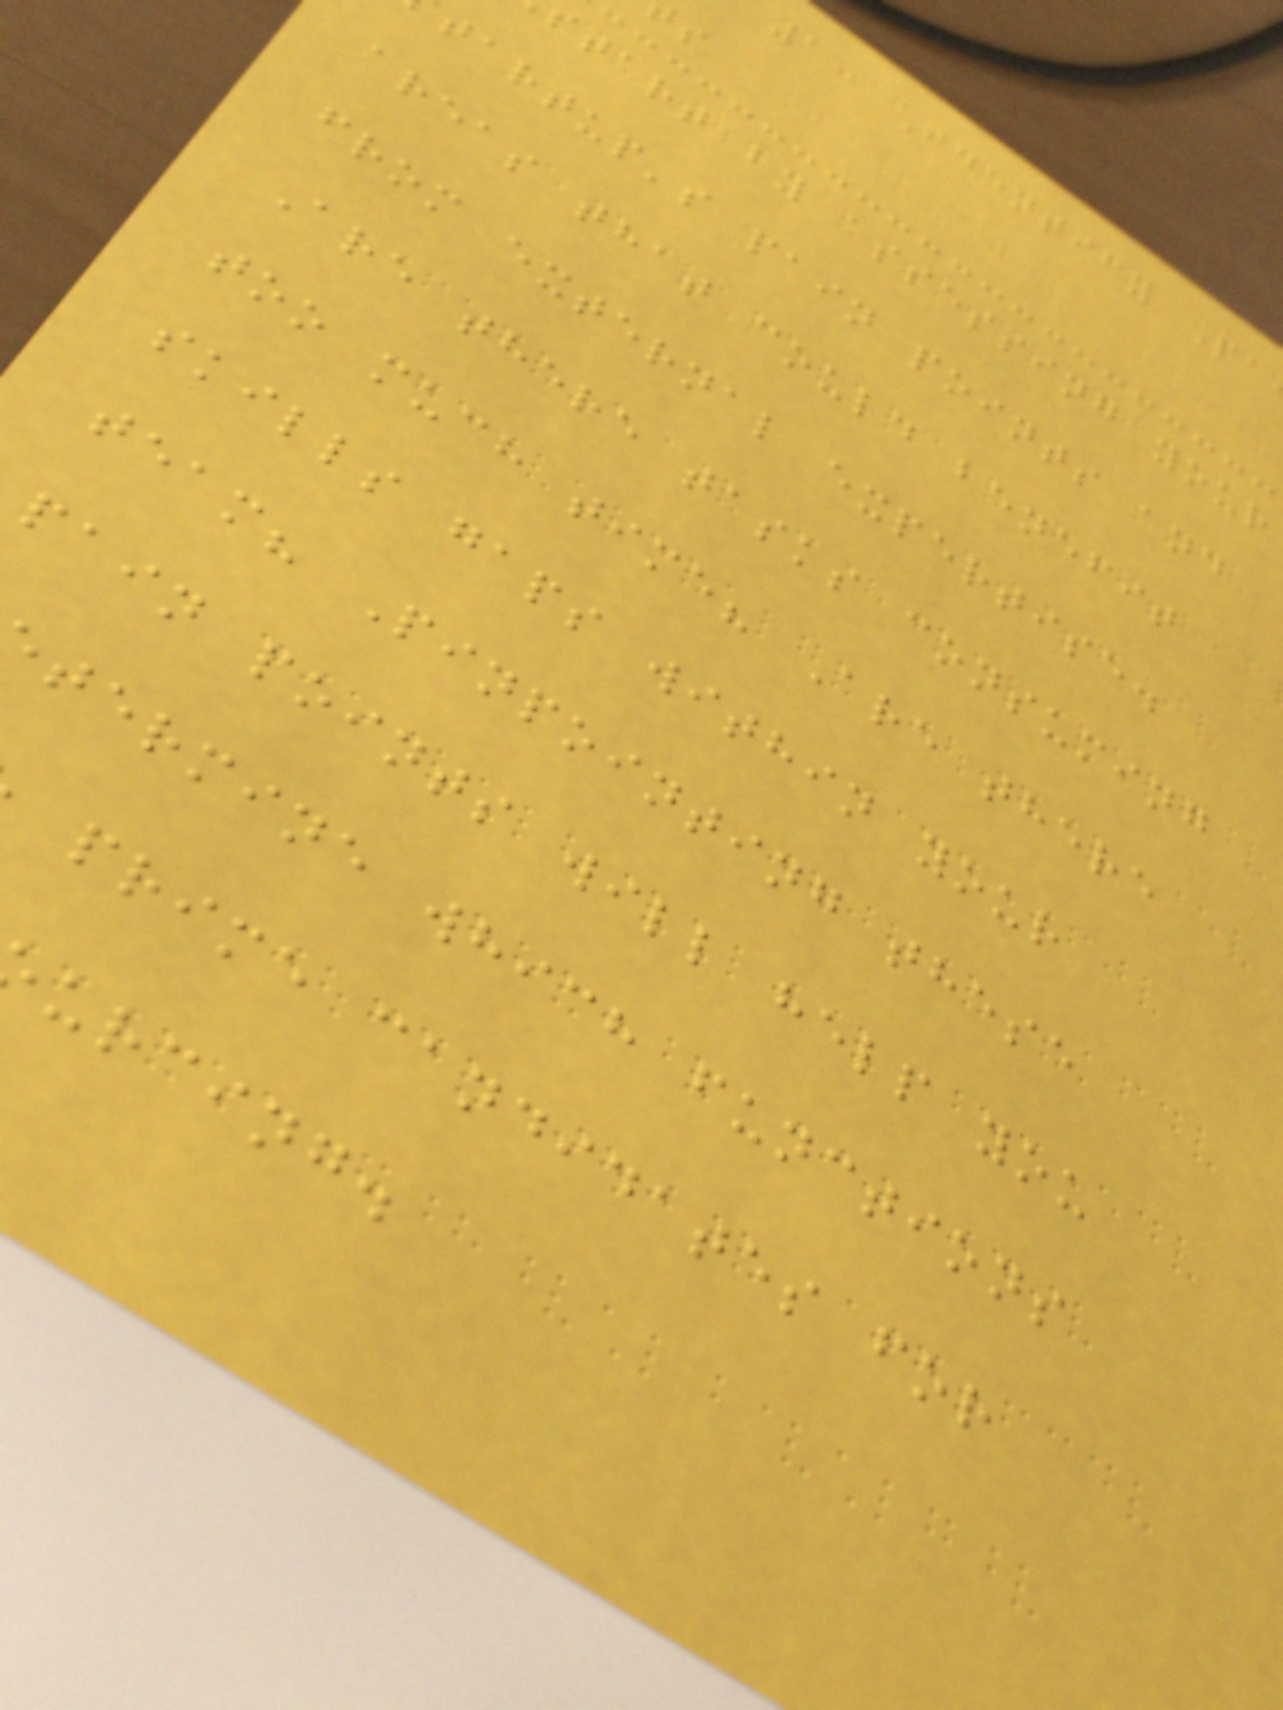1: Identify Pa
start by assessing your
tartup's pain points and
areas that could benefit
from external expertise.
Are there tasks consuming
too much time? Are there
skills gaps within your
team? Pinpointing these
pain points will help you
termine which functions
prime candidates for
urcing.
